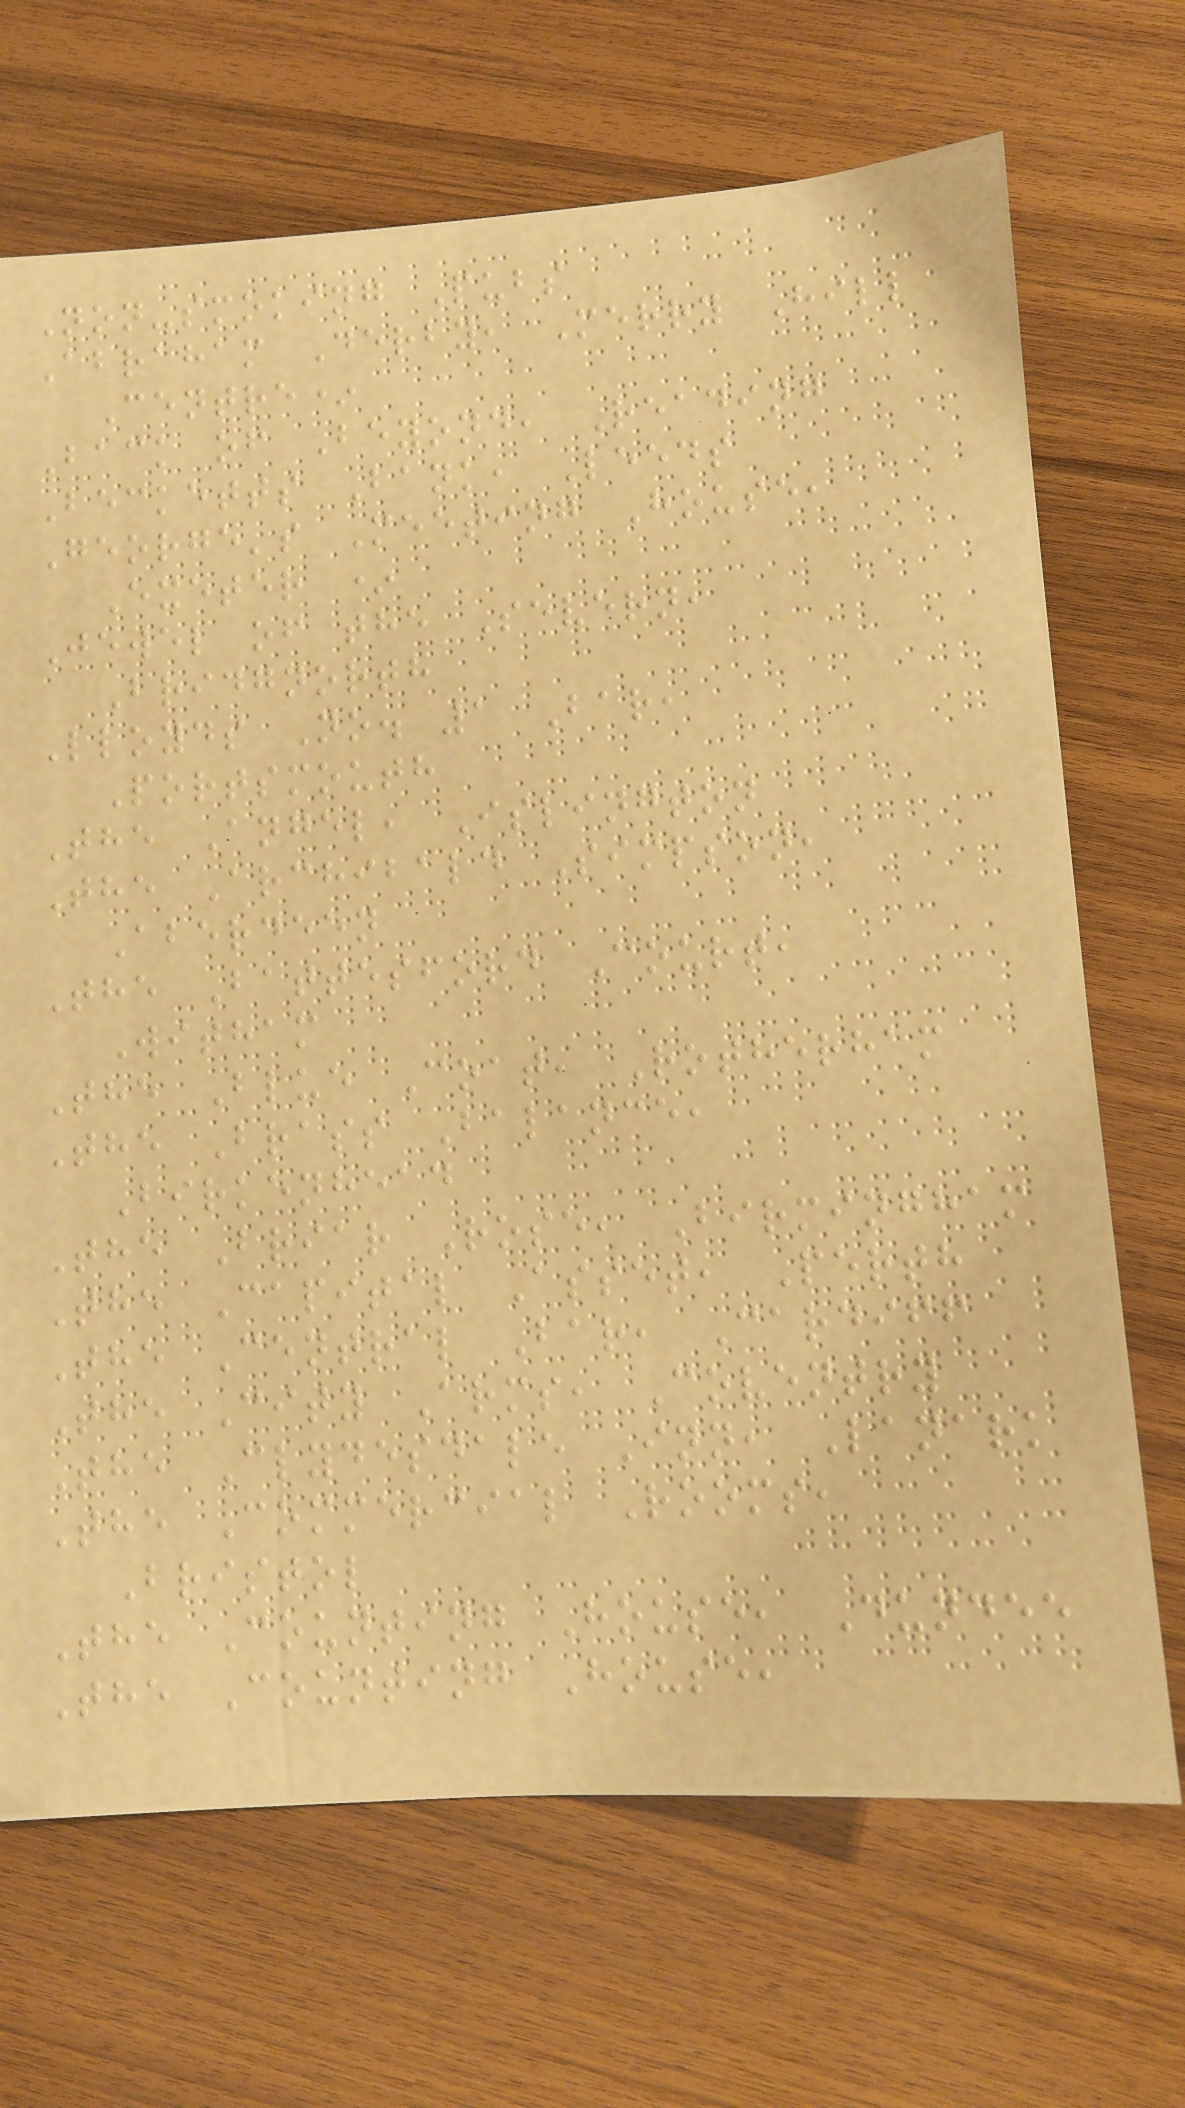Non-smoking Pubs
Abraham Derby, Merry Hill
Centre*
Back of Beyond, Reading
Becketts Bank, Leeds
George's Meeting House,
Exeter *
Jewel of the Severn,
Bridgnorth
Lloyds No. 1 Bar,
Portsmouth
The Angel, Islington
The Archibald Simpson,
Aberdeen
The Battesford Court,
Witham
The Blue Coat, Rotherham
The Brass Balance,
Birkenhead
The Briar Rose, Birmingham
The Capital Asset, Perth
The Central Bar, Cardiff
The City Arms, Coventry
The Clydesdale Inn, Lanark
The Commercial Rooms,
Bristol
The Counting House, Dundee
The Counting House,
